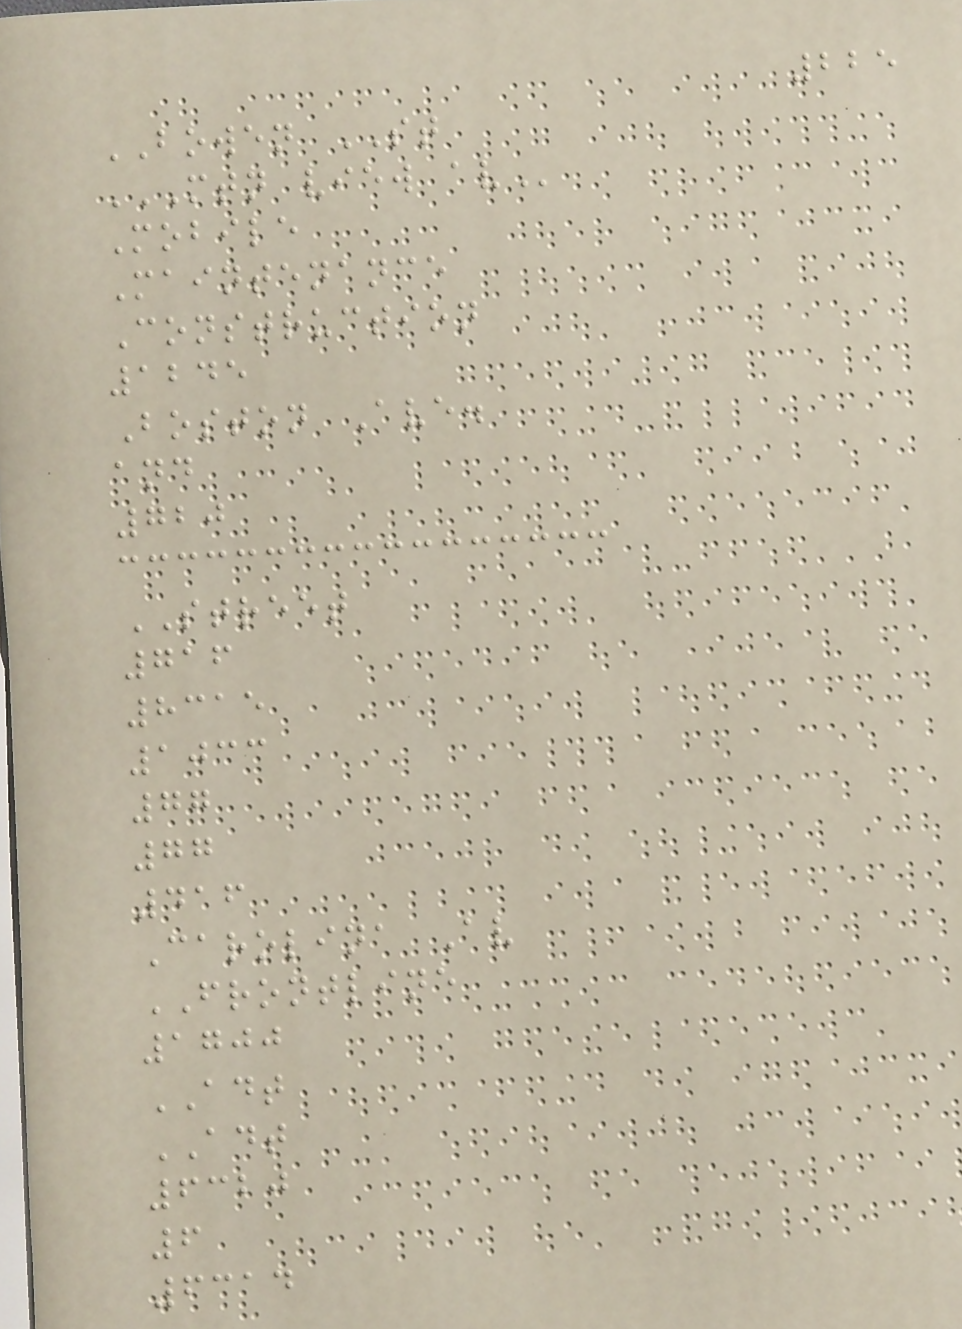225
BOWEN ST
MTN VIEW AV
Mobile
Maintenance
Construction
1245
Boston Ave.
and
720
STREET
716
8315
1033
77
77
416
Carolina Av
FRONTLINE
1700
ADT
ADT
6320
6
6314
